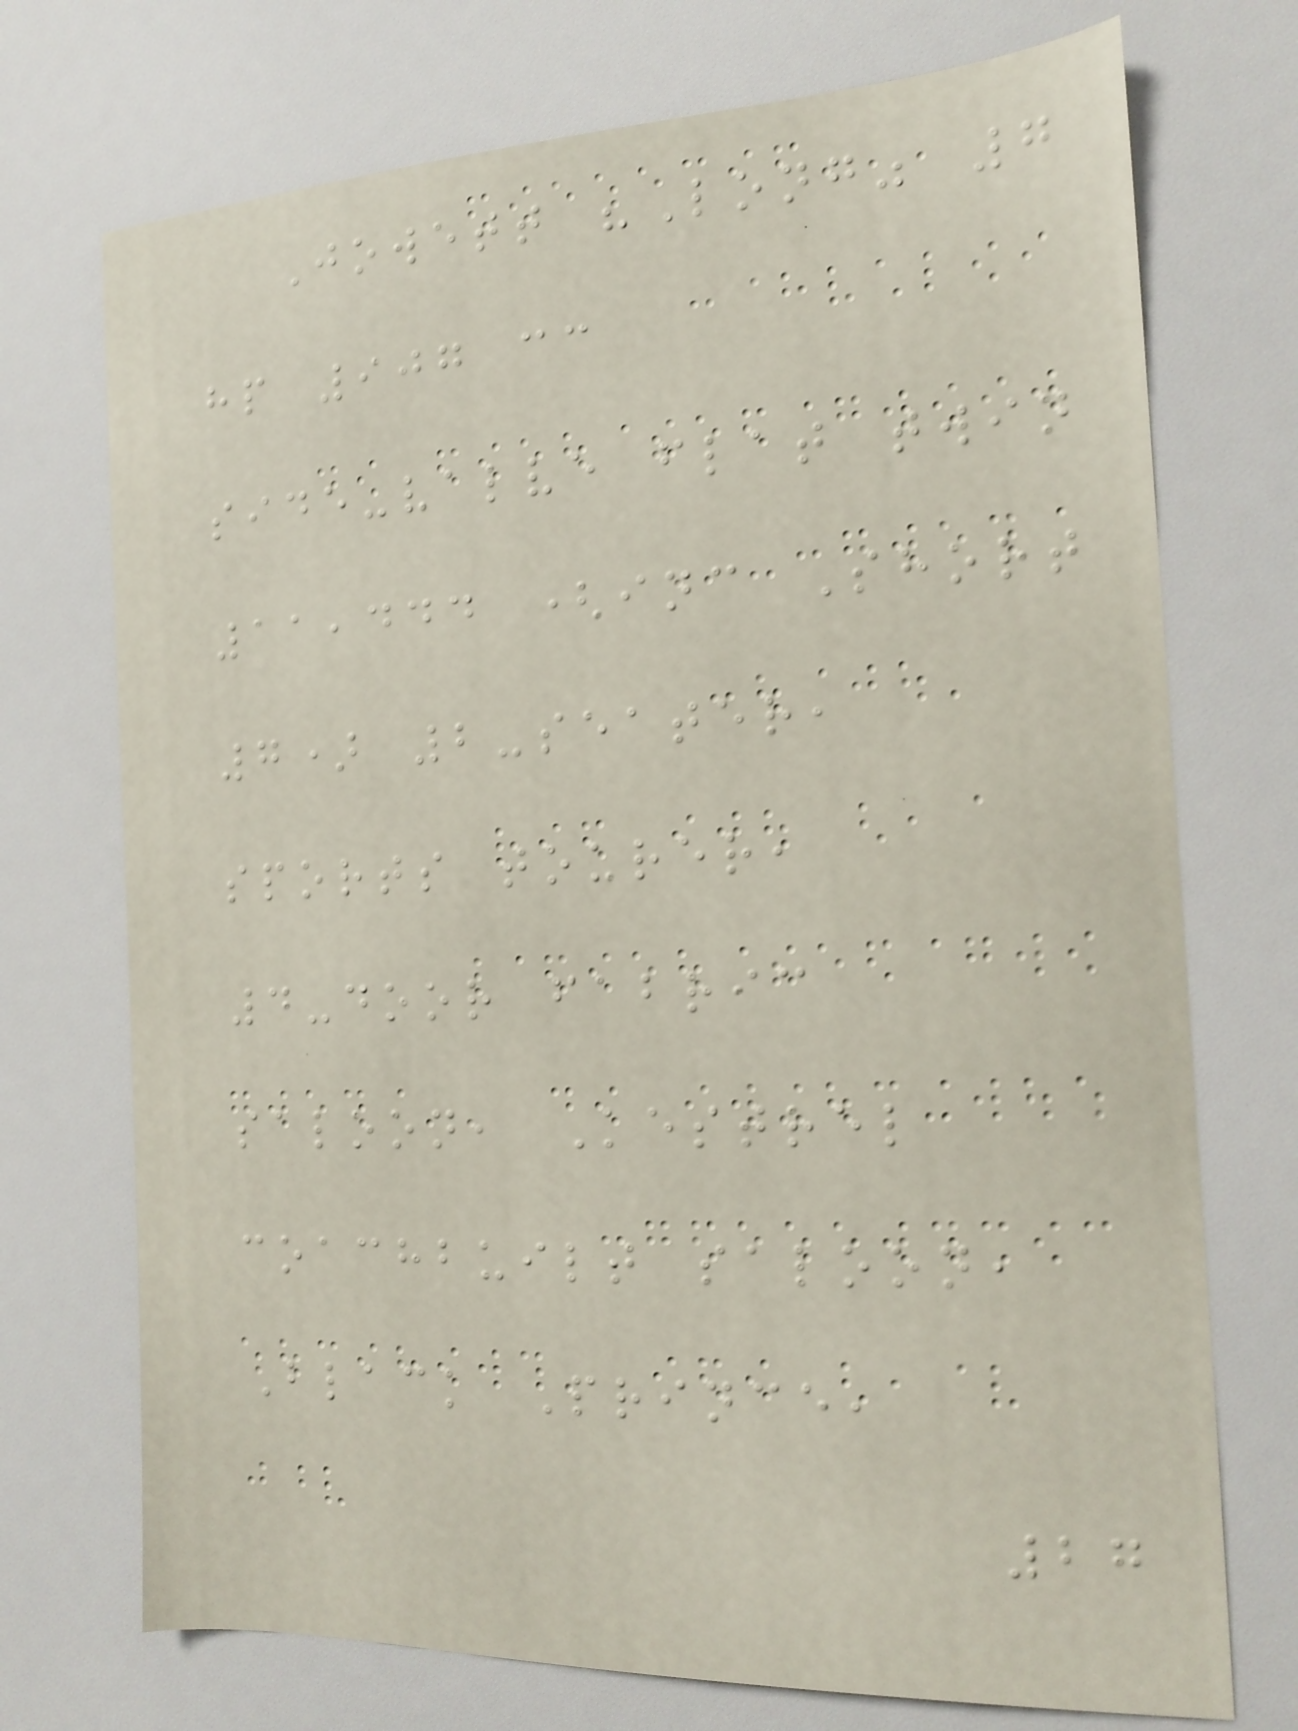Jowett "Long" 7
hp 907 cc
side-valve flat twin
11,444 (inc Short
7) 2-seater,
sports tourer,
4-door fabric
saloon, Kestrel
coachbuilt saloon,
Black Prince,
27
